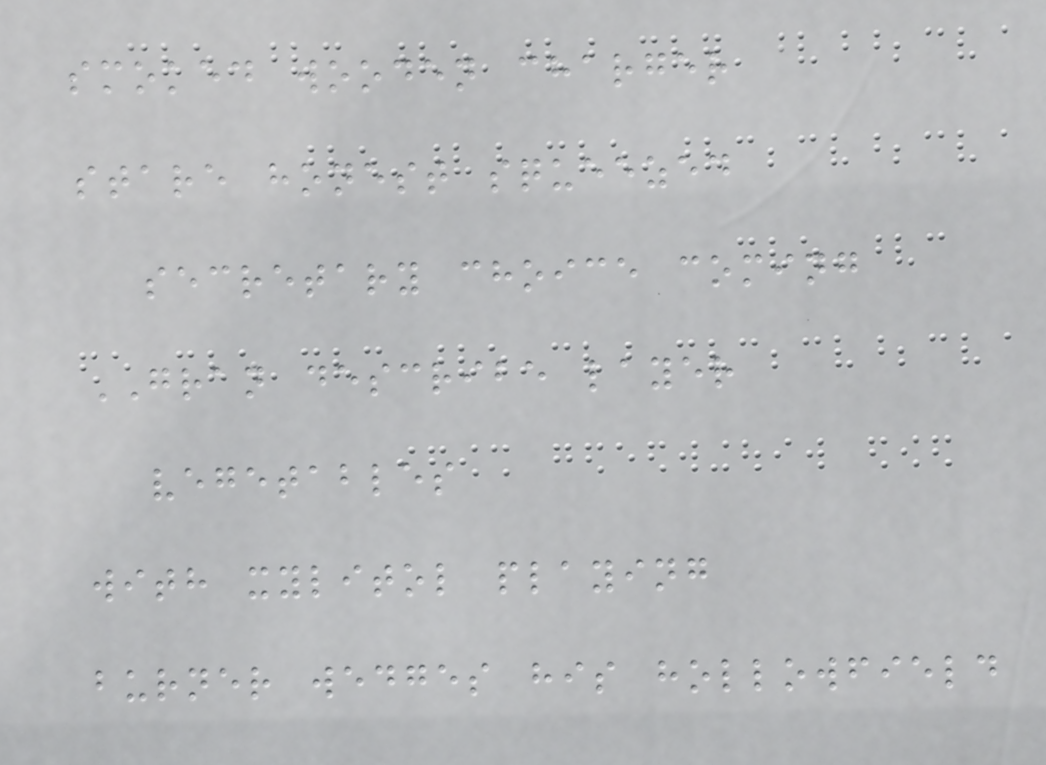smoked wooden charger
stare honest squeezed
secretary choice coming
GRAN describe layer
vegetables
with xylitol playing
burner wedges his hollowfield
